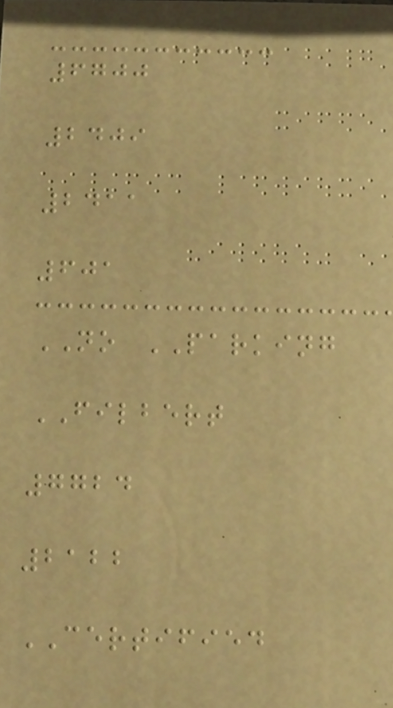6700
2409
2411
601
NO PARKING
FILBERT
7724
2122
CERTIFIED
